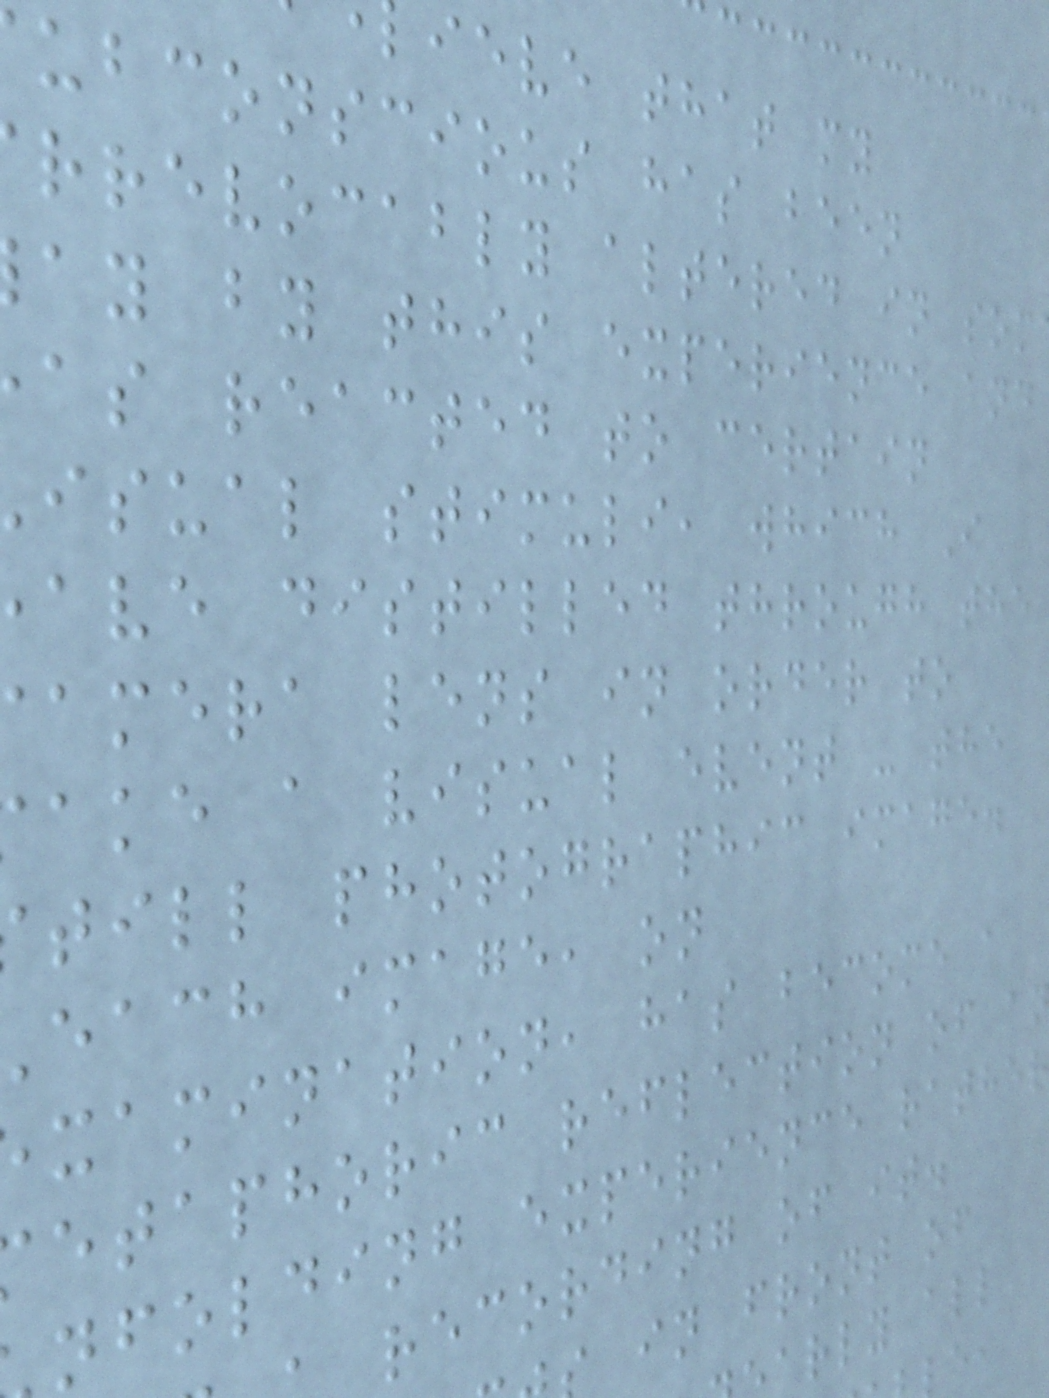ieve that my
ubconscious has been
rrevocably altered in som
ay by this experience and
as reacted to certain
isual stimuli, which I
ave distilled through the
amera lens in order to
ake a visual event - the
till photographic image.
each image, on
xamination, has become a
etaphoric reflection of an
nfolding experience rather
recording of it.
in front of
arly all
